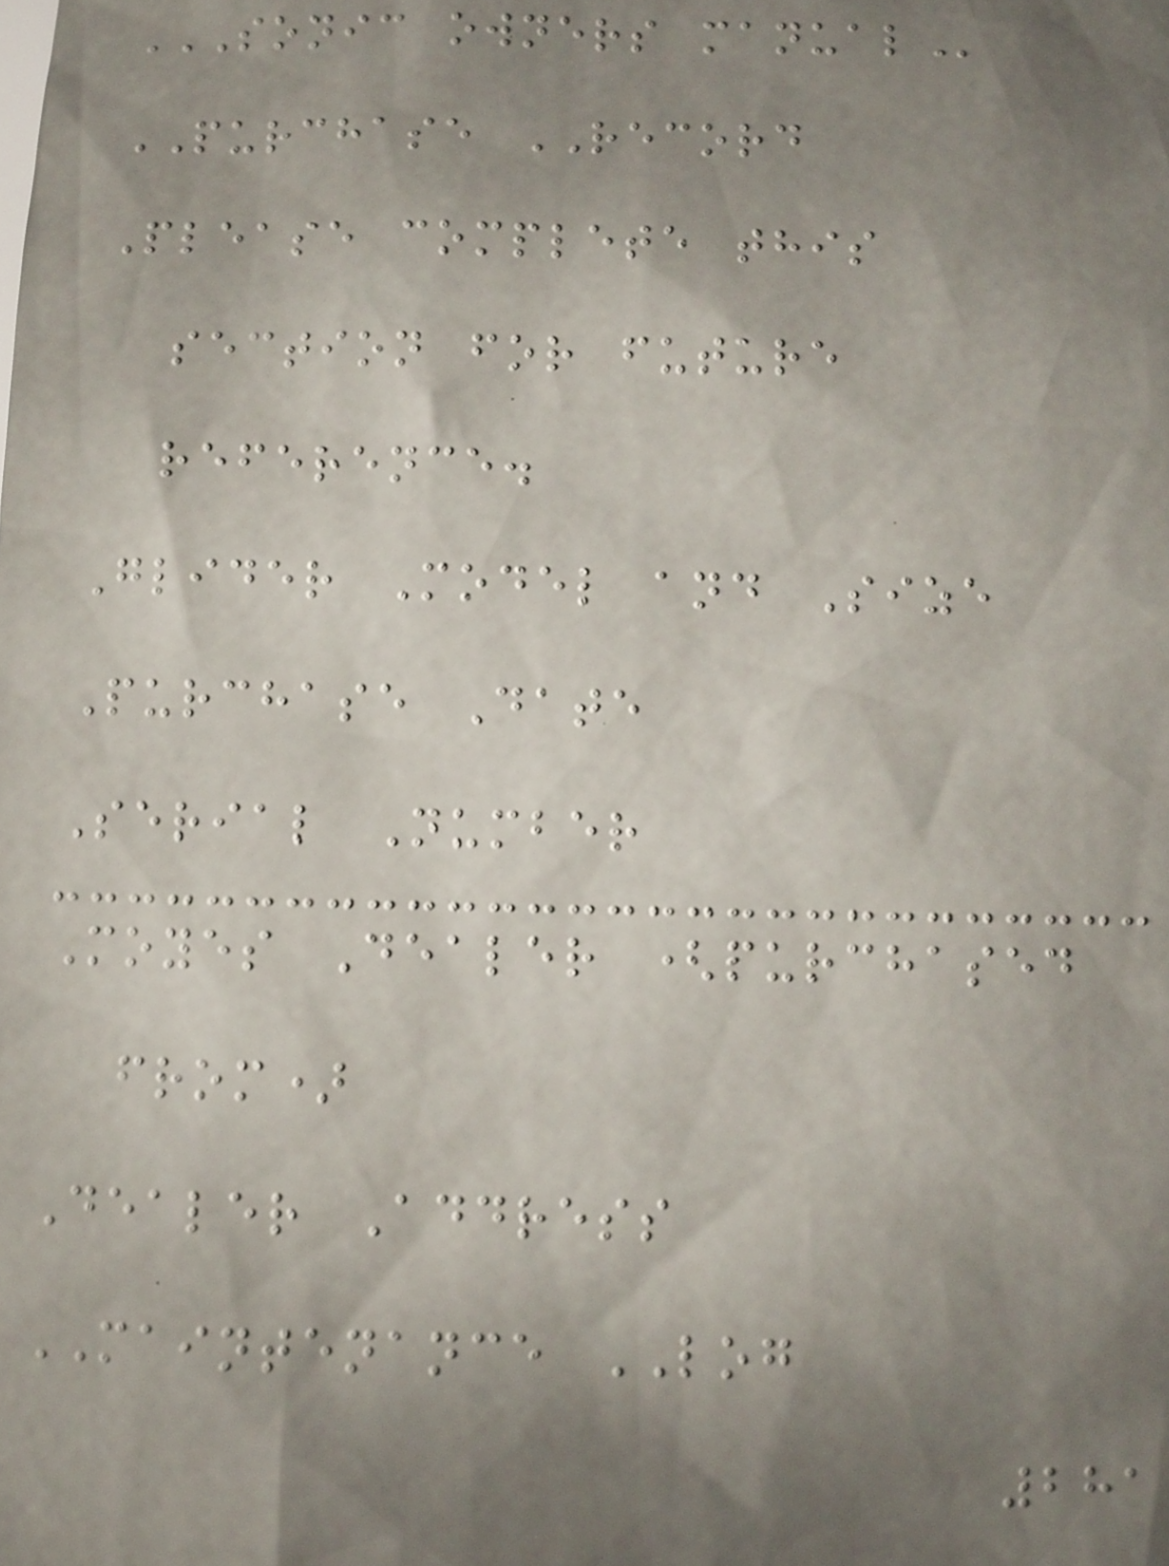SONIC OWNERS MANUAL
PURCHASE RECORD
Please complete this
section for future
reference.
Glider Model and Size
Purchase Date
Serial Number
Moyes Dealer (purchased
from)
Dealer Address
MAINTENANCE LOG
281
